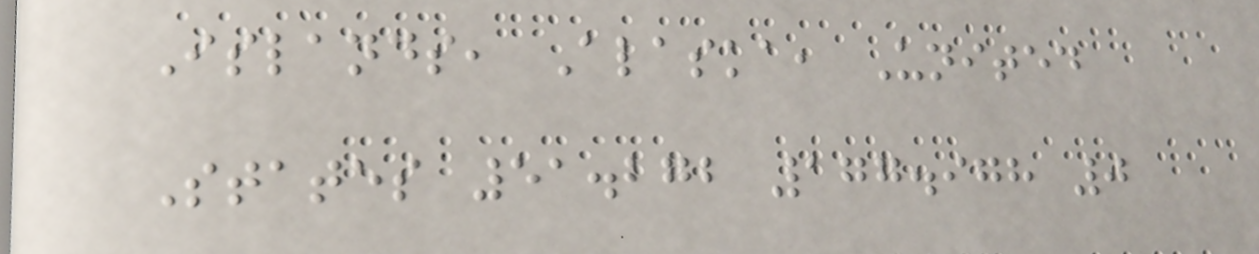Islands, Alaska, United
States 51.272 177.978 0
